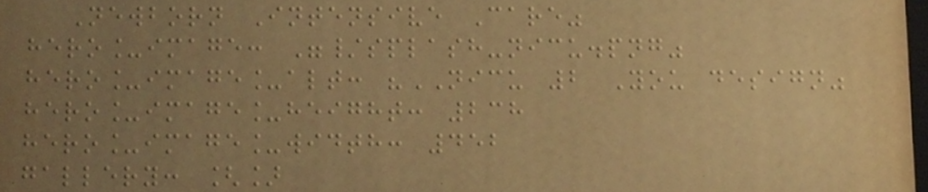Newborn Intensive Care"
hero_image: "/splash-nicu.png"
hero_image_alt: "NICU 2 You design"
hero_image_height: 238
hero_image_width: 452
gallery: []
